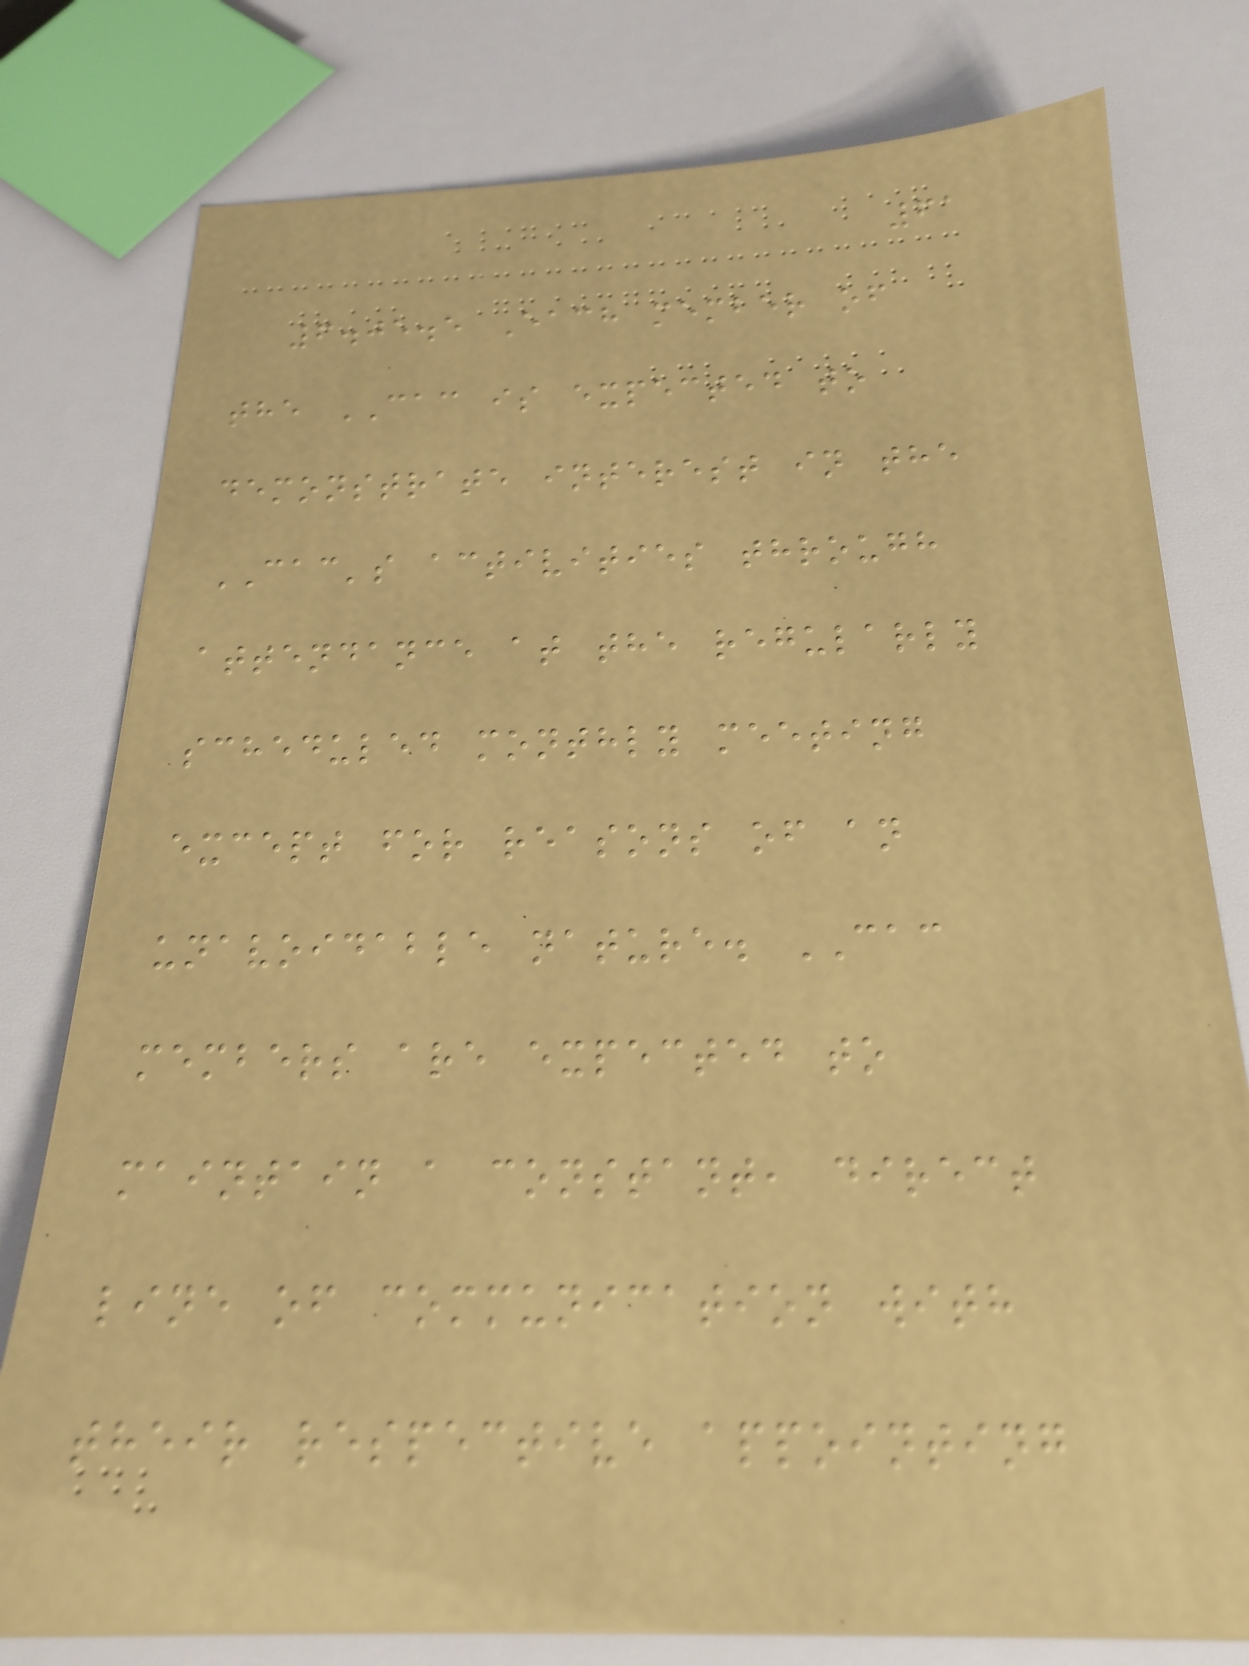61
6.05.5 Each member of
the CAC is expected to
demonstrate interest in the
CAC's activities through
attendance at the regularly
scheduled monthly meeting
except for reasons of an
unavoidable nature. CAC
members are expected to
maintain a constant, direct
line of communication with
their respective appointing
